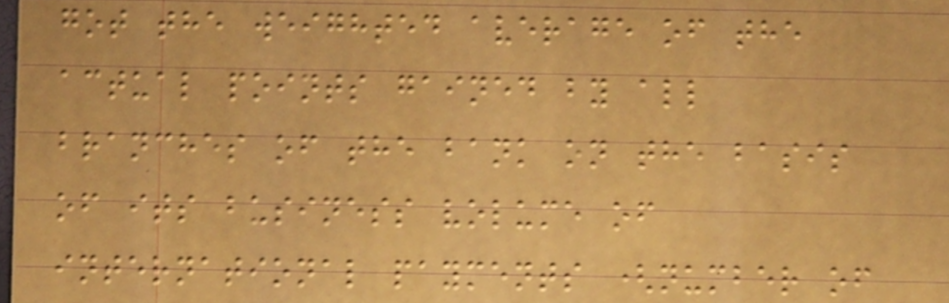got the weighted average of the
actual points gained by all
branches of the bank on the basis
of its business volume of
international payments (number of
